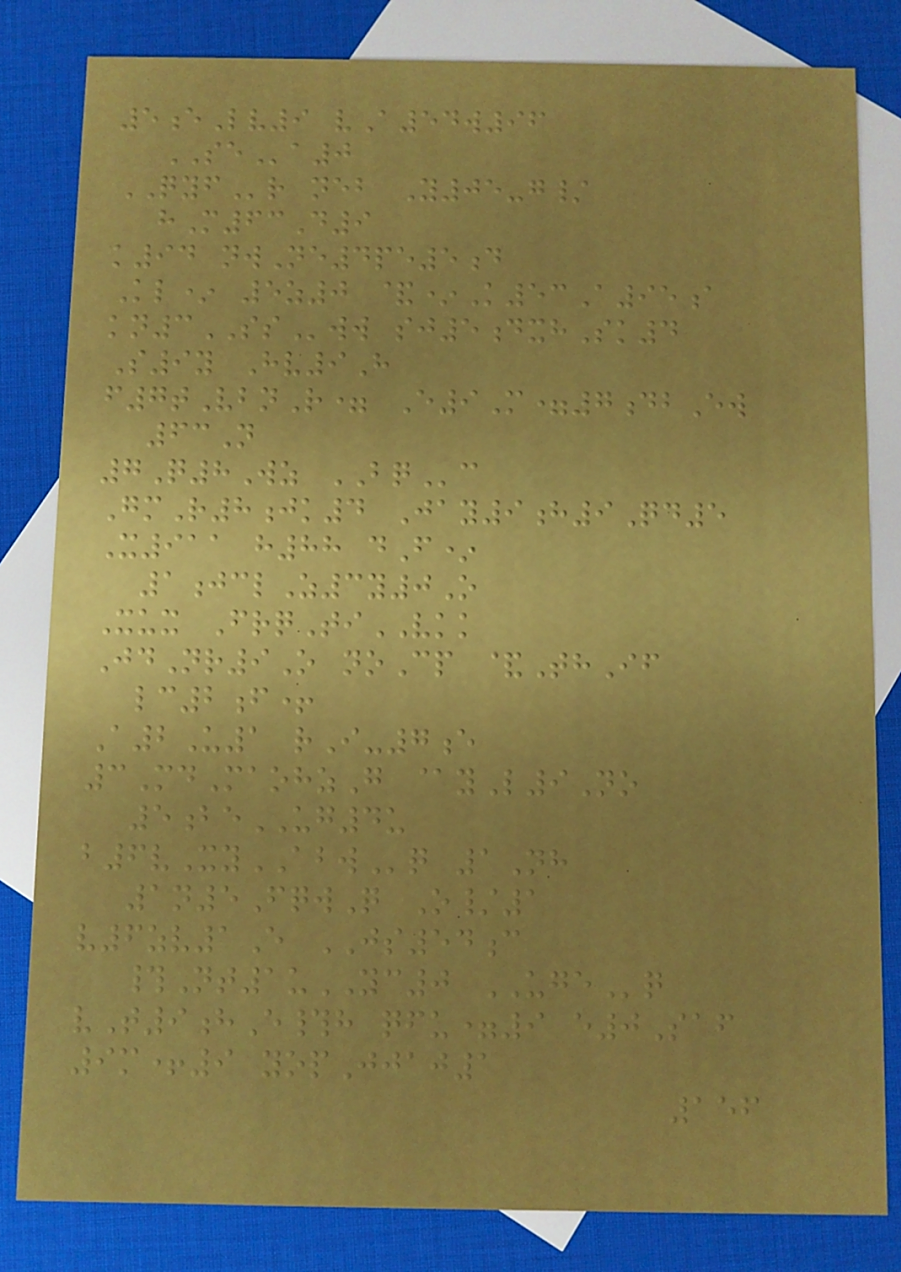5eLv9 vA54w96
SEa0
QYFr neb Y05-g/
hM63D9
k94 nwNe4pe5d
Kl* 5z0 &*K53A95a
kn3SSww sj5dxhSk4
S9y Hv9H
f7tVbnR= E9M=7dbEw
63N
7Q8Wz BQc
GmR8jk4 Jay9h9Qd5
X911 h88 dF*
1jclZ3y0O
Xux FrqTiVKK
JdNr9O noCp &ThIf
lc2f+
A2U1 rI-7e
3MdMaohzG @yL9No
5beUG4u
b6vXyABWq 1Nh
1n5FqwQ O/1
v6zv1E JS54c
#Nt1uYC0 UGEq
vT9hE#h qfu=9 e0Saf
9m+9 yopJjaj1
156
